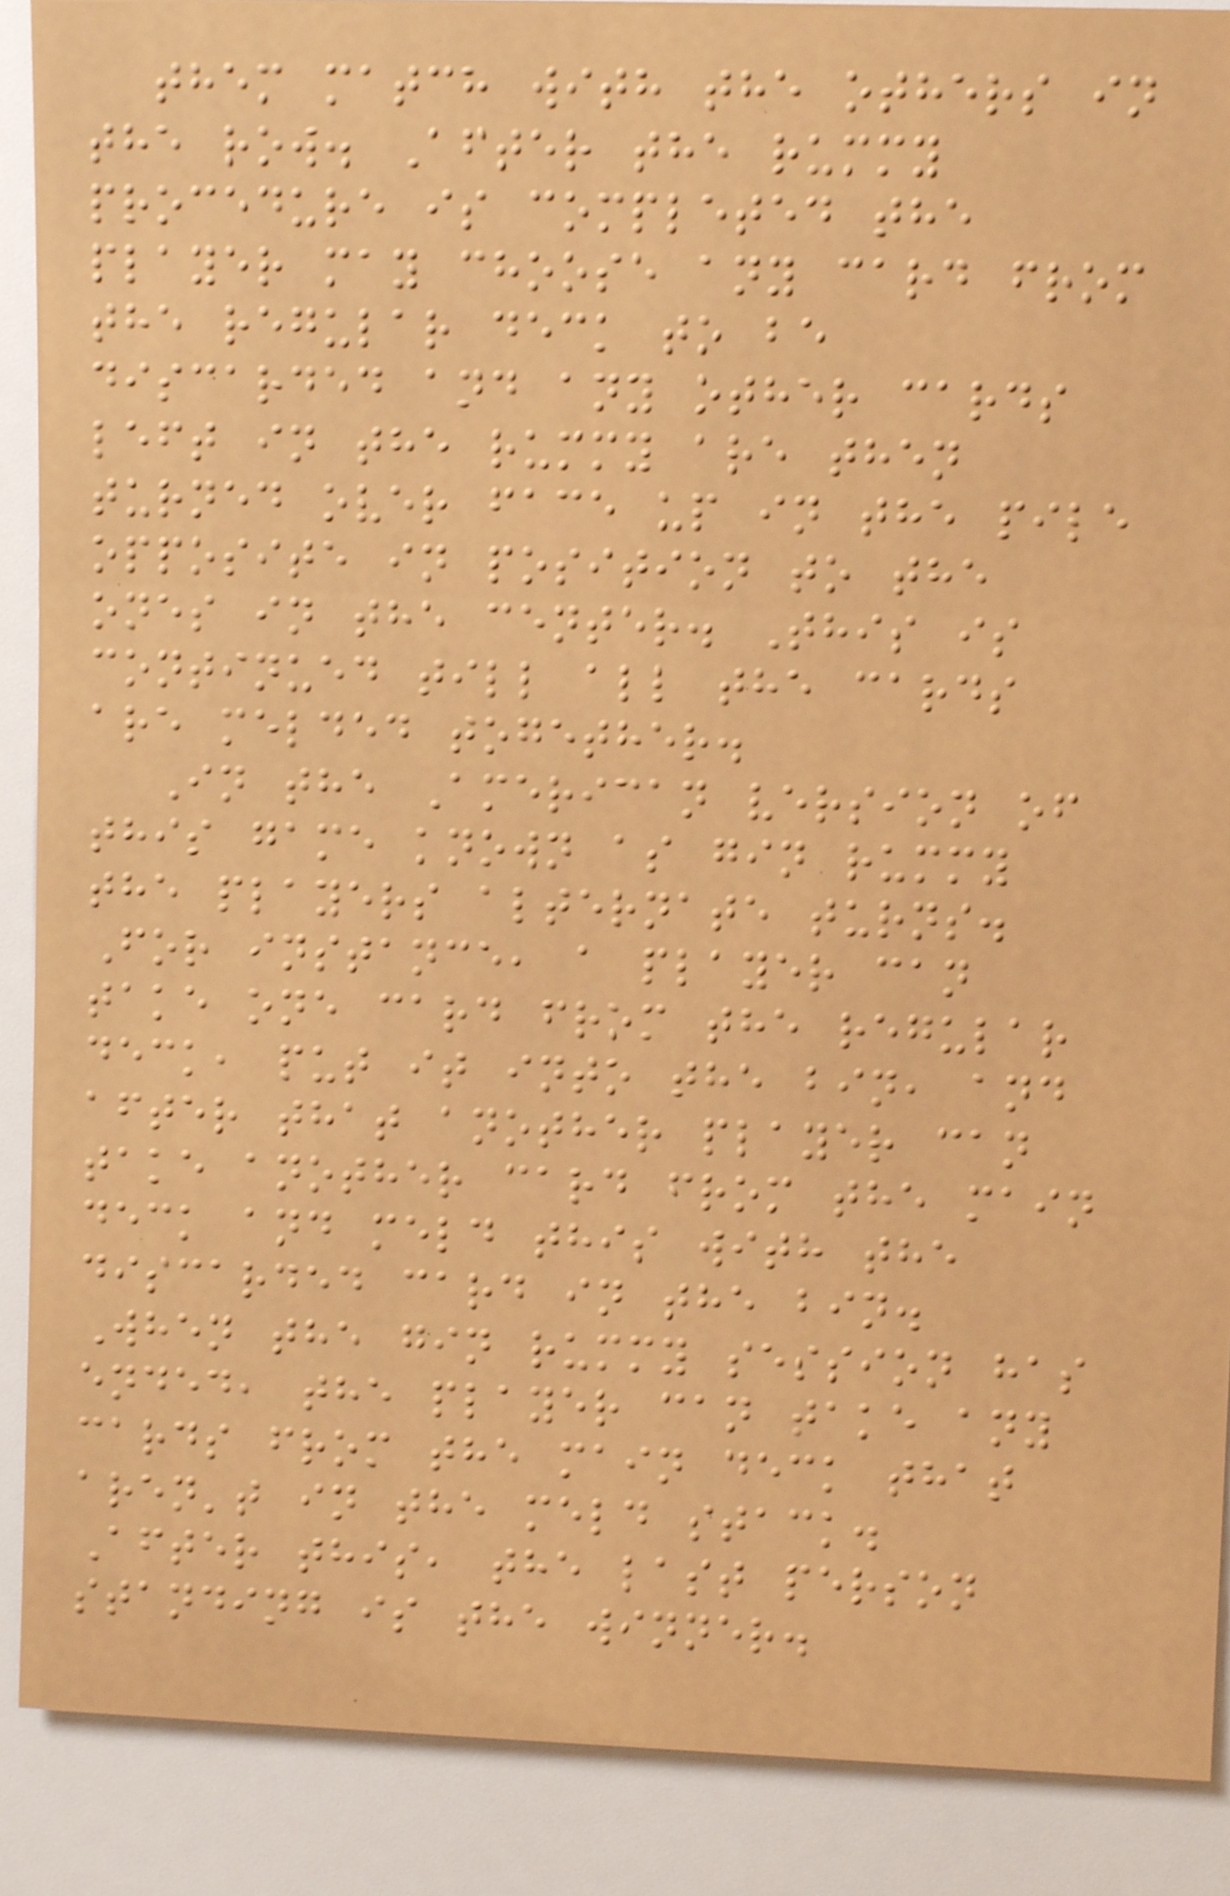them match with the others in
the row. After the rummy
procedure is completed the
player may choose any card from
the regular deck to be
discarded and any other cards
left in the rummy are then
turned over face up in the pile
opposite in position to the
ones in the center. This is
continued till all the cards
are melded together.
In the American version of
this game known as gin rummy
the players alternate turns.
For instance, a player can
take one card from the regular
deck, put it into the bin, and
after that another player can
take another card from the main
deck and meld this with the
discarded card in the bin.
When the gin rummy session has
ended, the player can take any
cards from the main deck that
aren't in the meld stack.
After this, the last person
standing is the winner.
